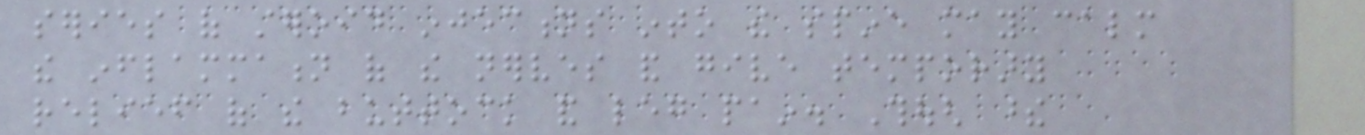series of steroid injections into the spine may calm
the inflammation of the nerves and give temporary
relief of the buttock and leg pain. Though these
